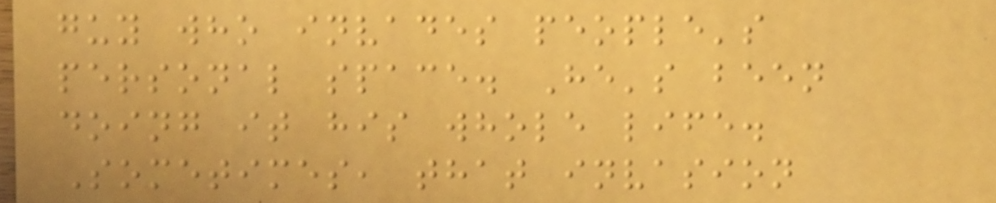guy who invades people's
personal space. He's been
doing it his whole life.
Sometimes, that invasion
